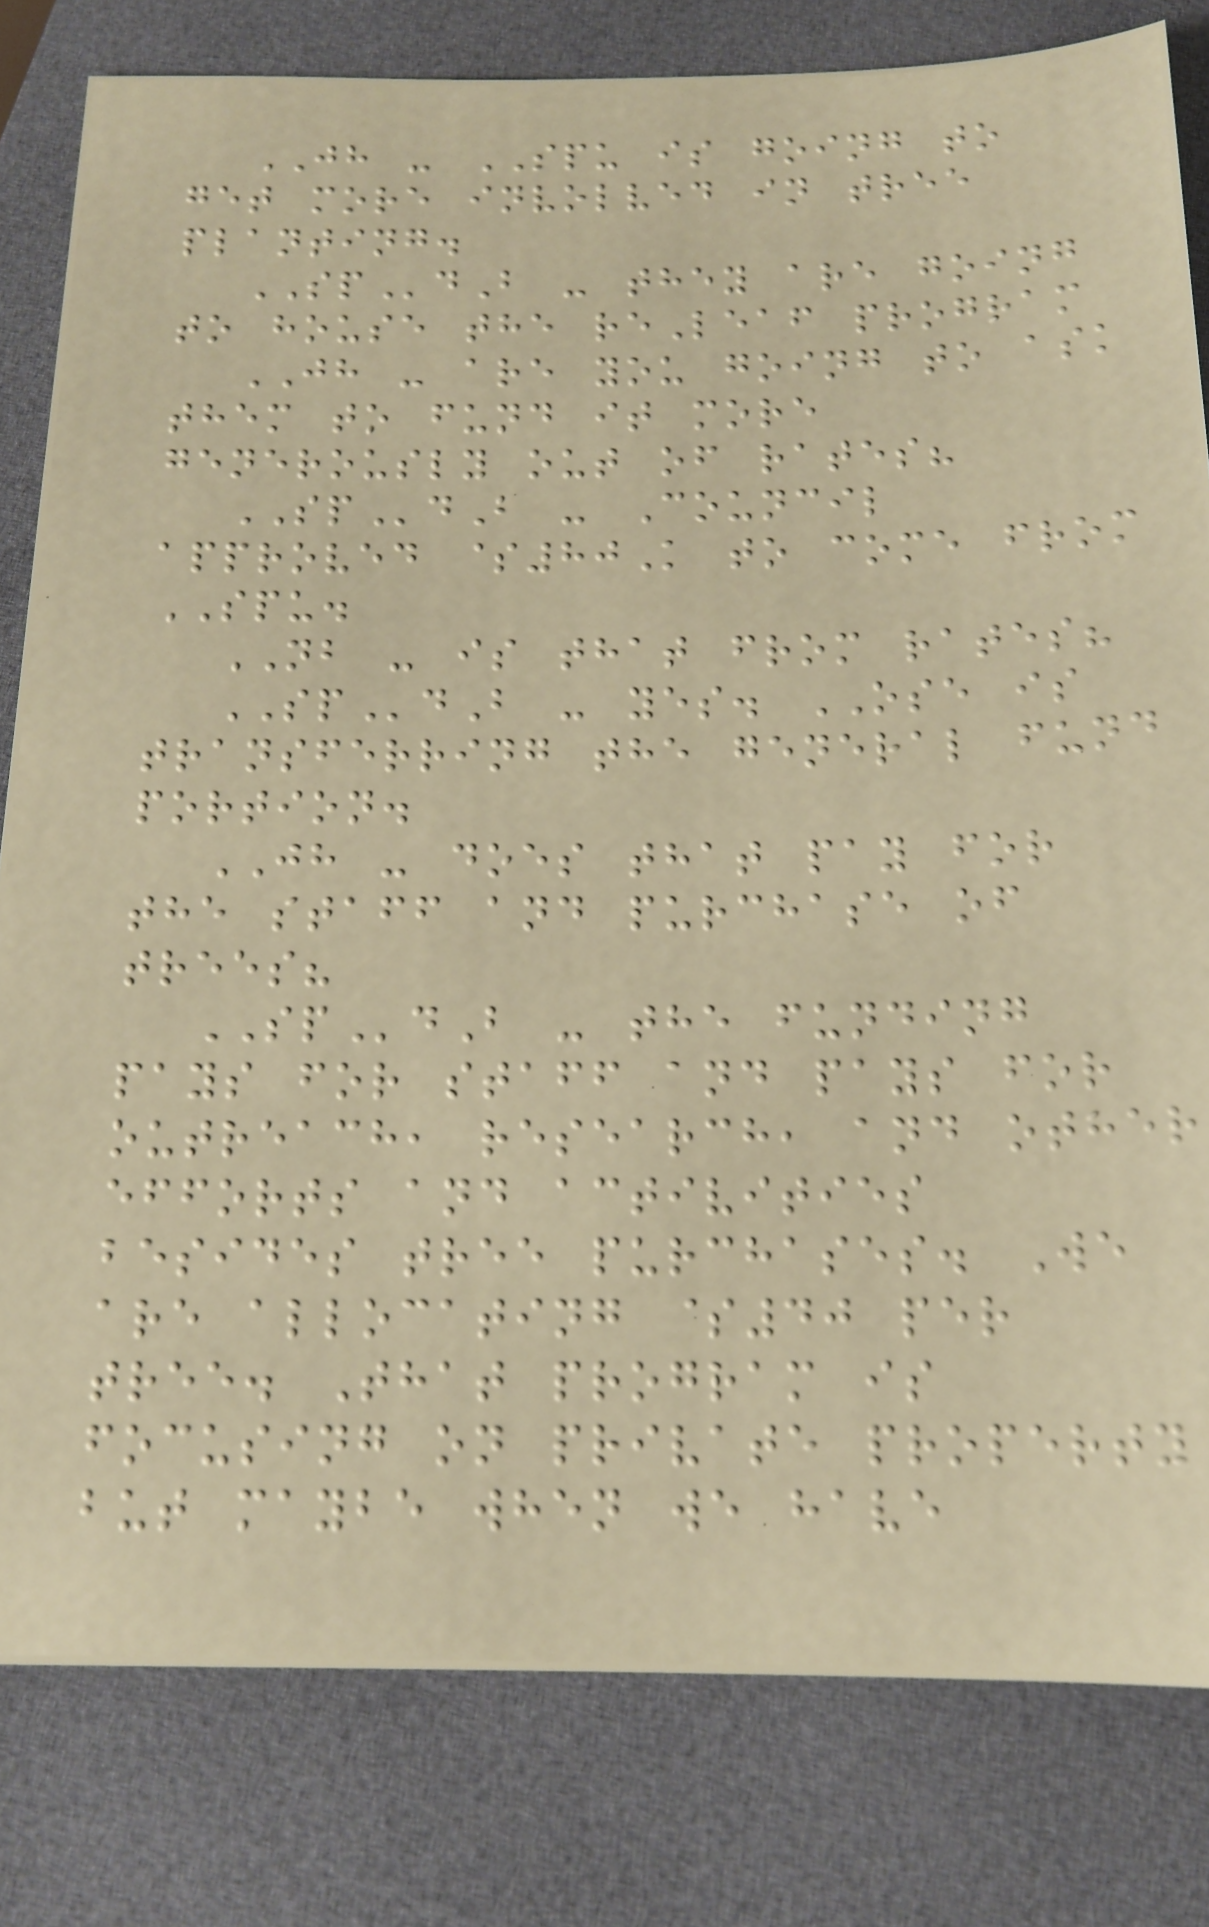JH - SPU is going to
get more involved in tree
planting.
SPdB - they are going
to house the reLeaf program
JH - are you going to ask
them to fund it more
generously out of rates?
SPdB - Council
approved $80K to come from
SPU.
NB - is that from rates?
SPdB - yes. OSE is
transferring the general fund
portion.
JH - does that pay for
the staff and purchase of
trees?
SPdB - the funding
pays for staff and pays for
outreach, research, and other
efforts and activities
besides tree purchases. We
are allocating $40 per
tree. That program is
focusing on private property
but maybe when we have
